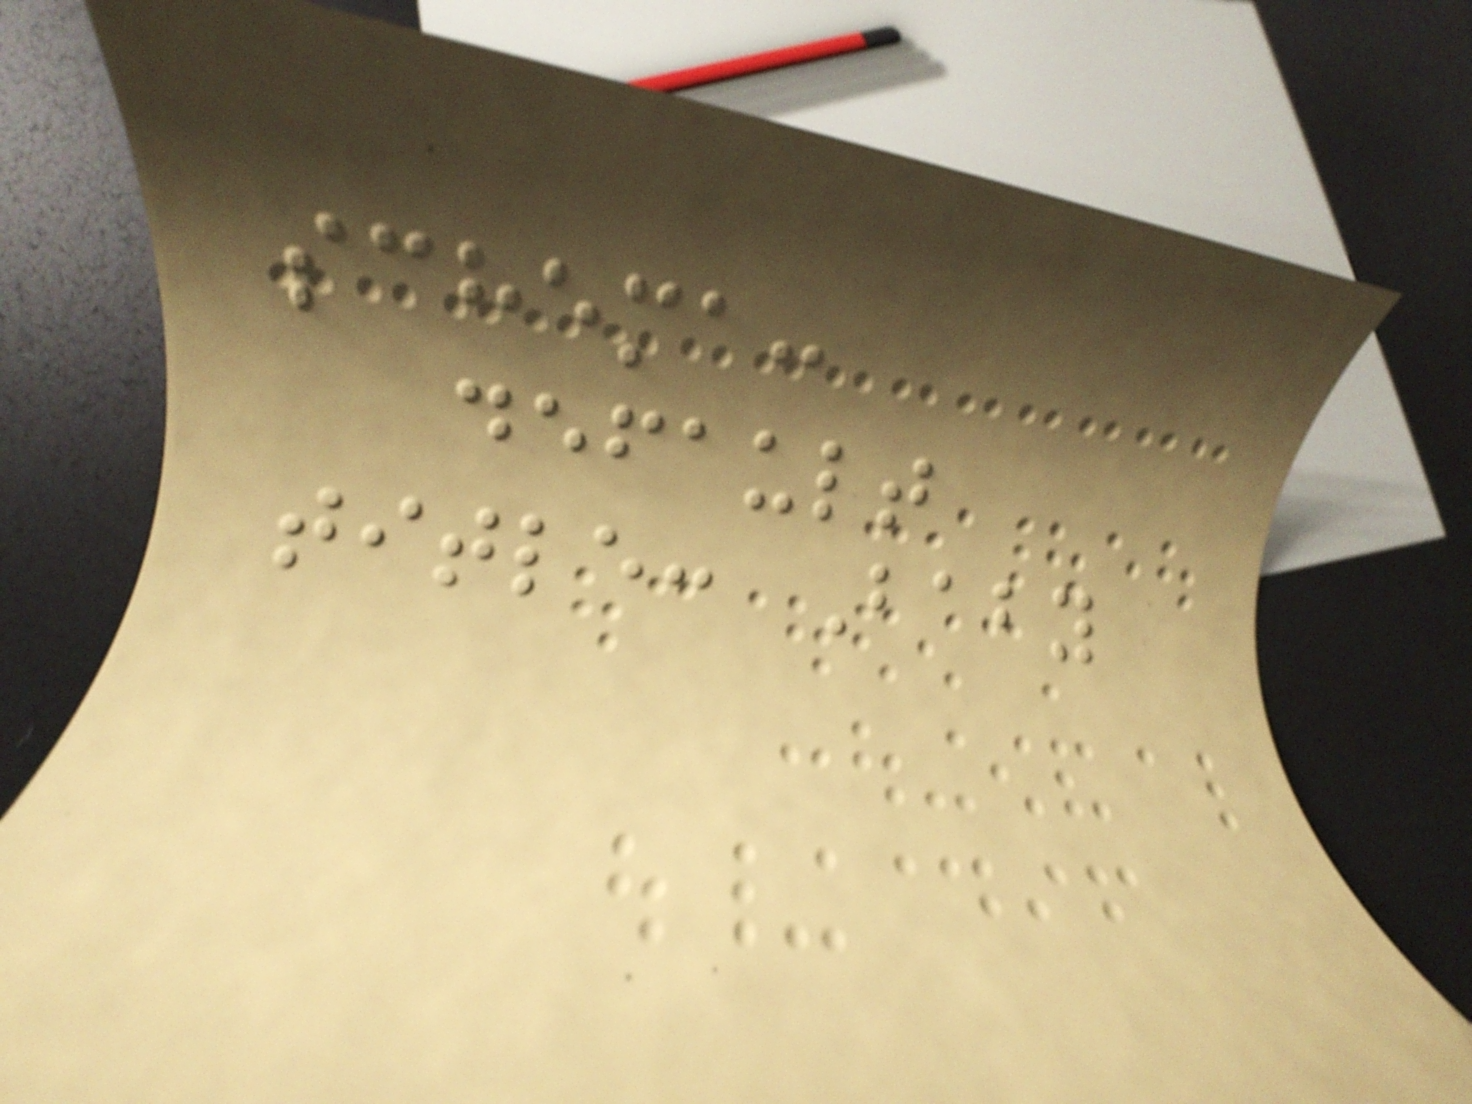schema:
default
title: Baby
